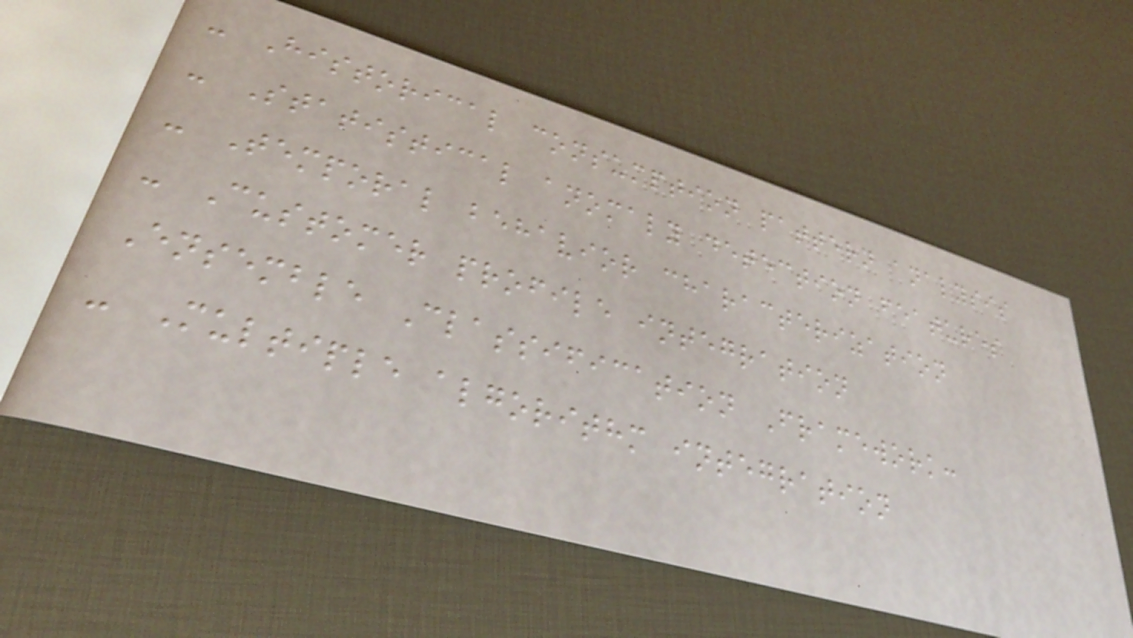- Historical consumption pattern analysis
- Statistical anomaly detection features
- Temporal behavior characterization
- Customer profile integration
Ensemble Classification Framework:
- Multiple algorithm integration
